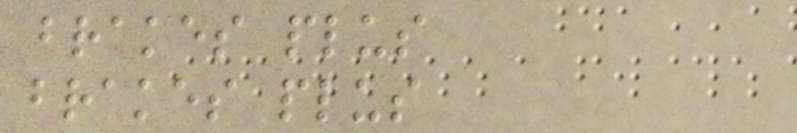brakes plus
brakes plus
